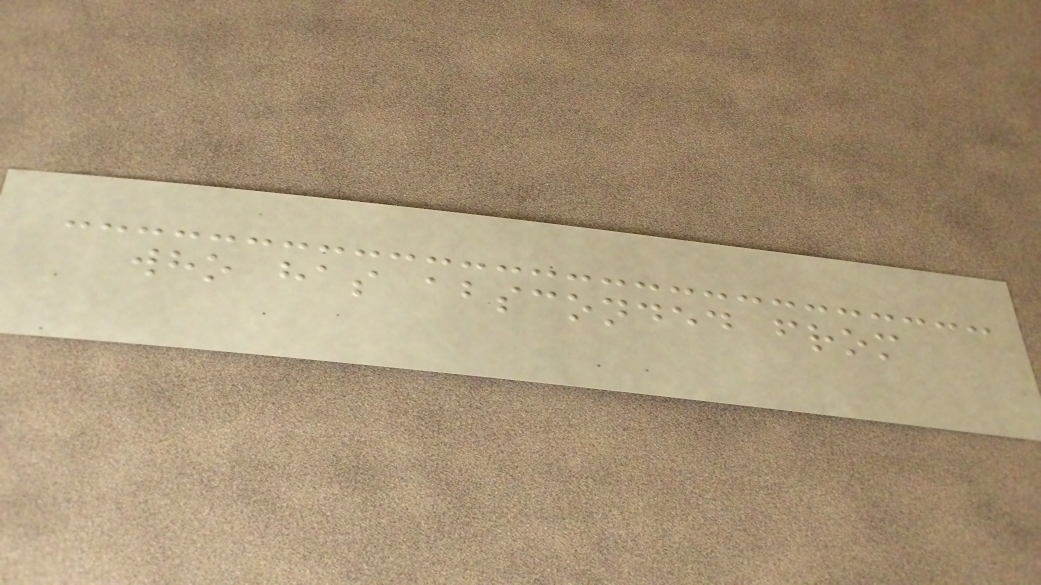who has absconded from
